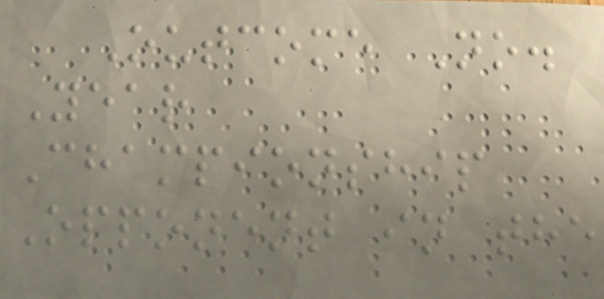Outcome No.
Year
Championship
Opponent in the
